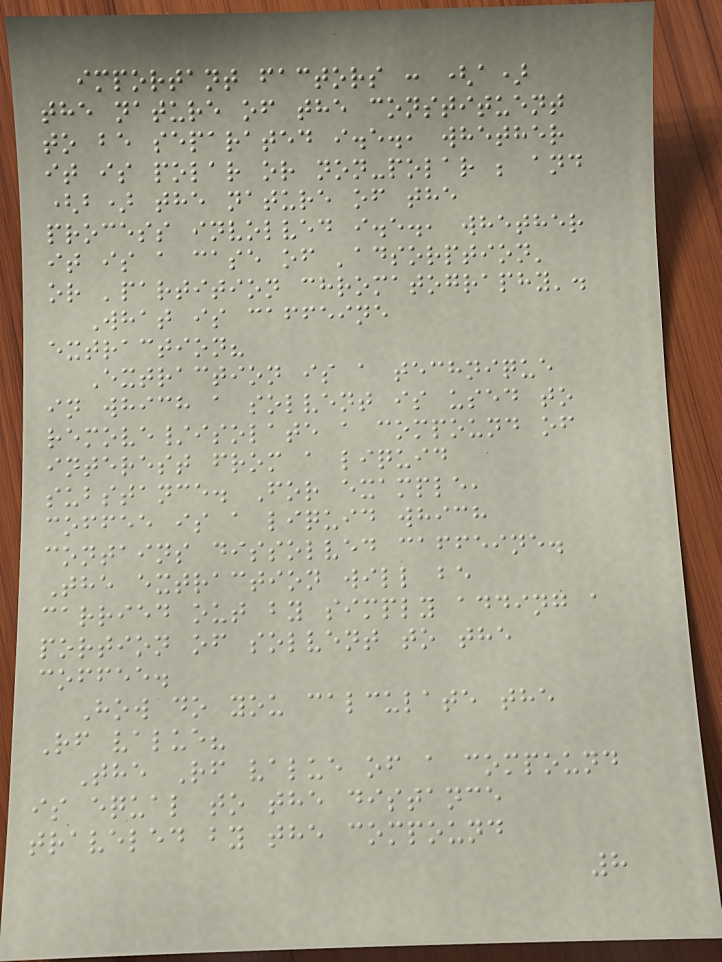important factors : (a)
the nature of the constituent
to be separated i.e., whether
it is polar or non-polar ; and
(b) the nature of the
process involved i.e., whether
it is a case of 'adsorption'
or 'partition chromatography'.
What is caffeine
extraction?
Extraction is a technique
in which a solvent is used to
remove/isolate a compound of
interest from a liquid
substance. For example,
coffee is a liquid which
contains dissolved caffeine.
The extraction will be
carried out by simply adding a
portion of solvent to the
coffee.
How do you calculate the
Rf value?
The Rf value of a compound
is equal to the distance
traveled by the compound
8
